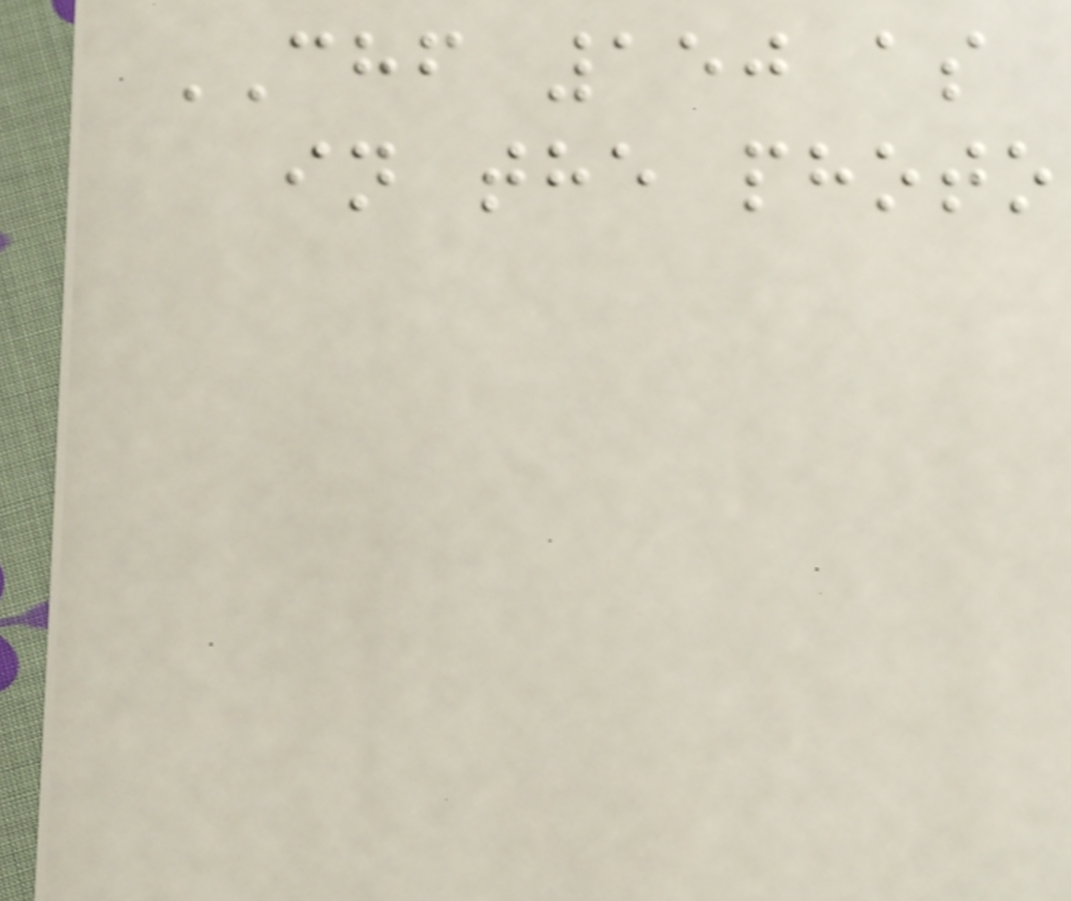CHF 150 as
in the photo
